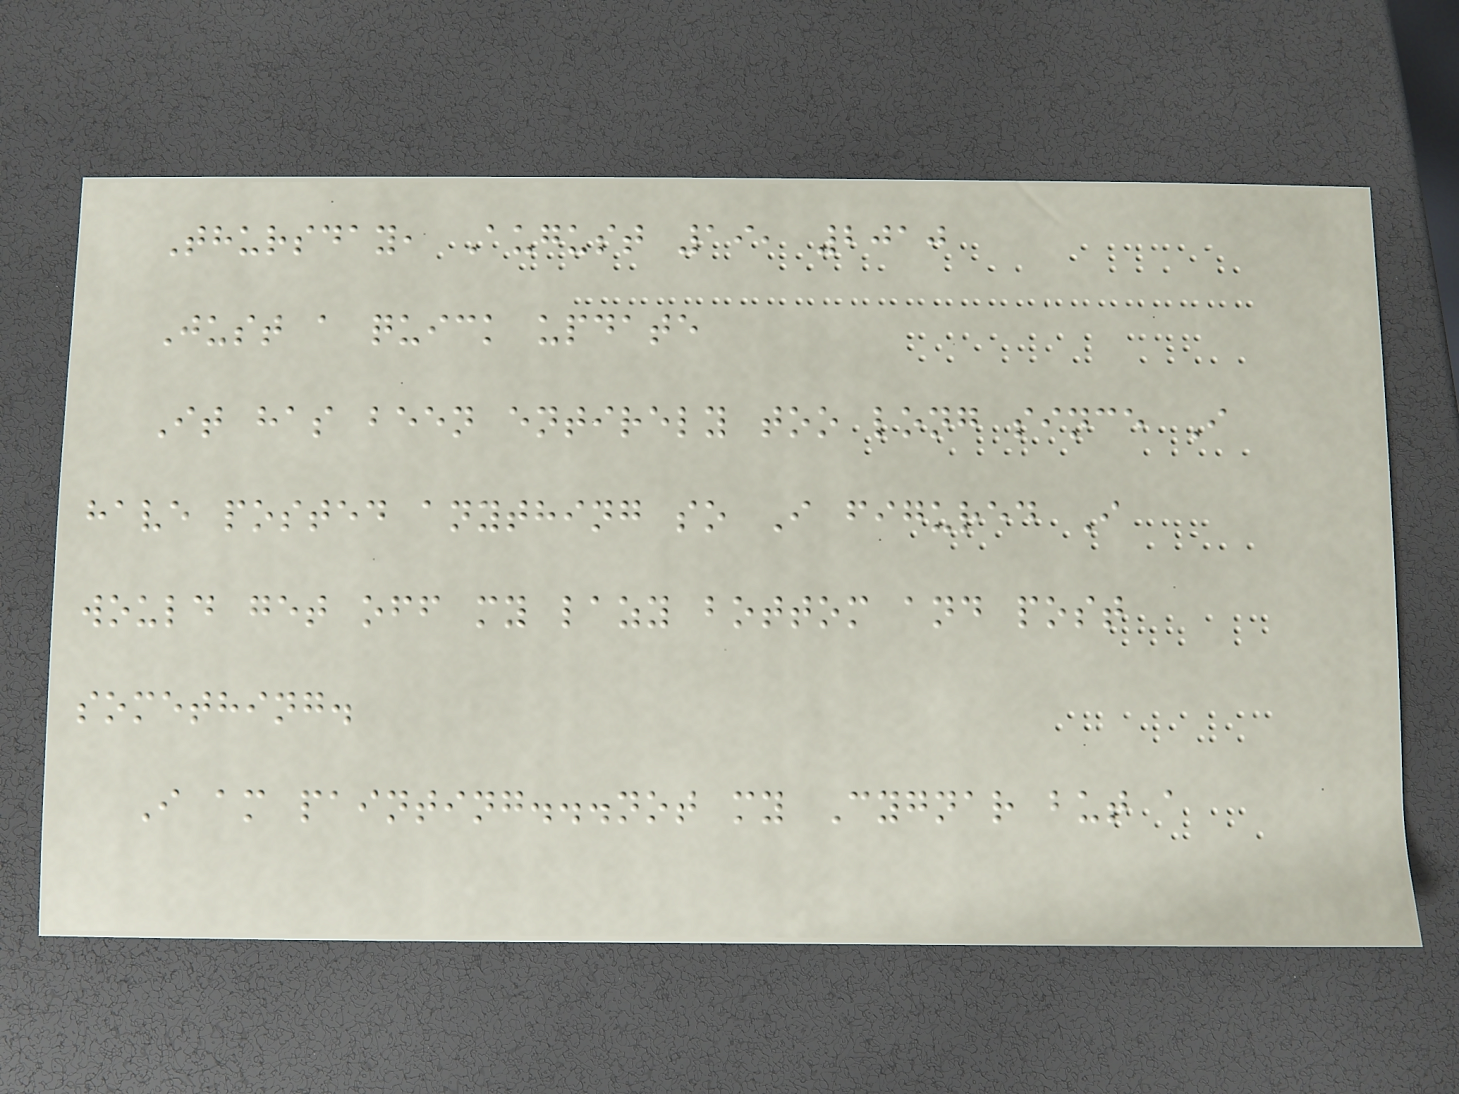Thursday, August 19, 2010
Just a quick update
It has been entirely too long since I
have posted anything so I figured I
would get off my lazy bottom and post
something.
I am painting...not my Cygnar but a
